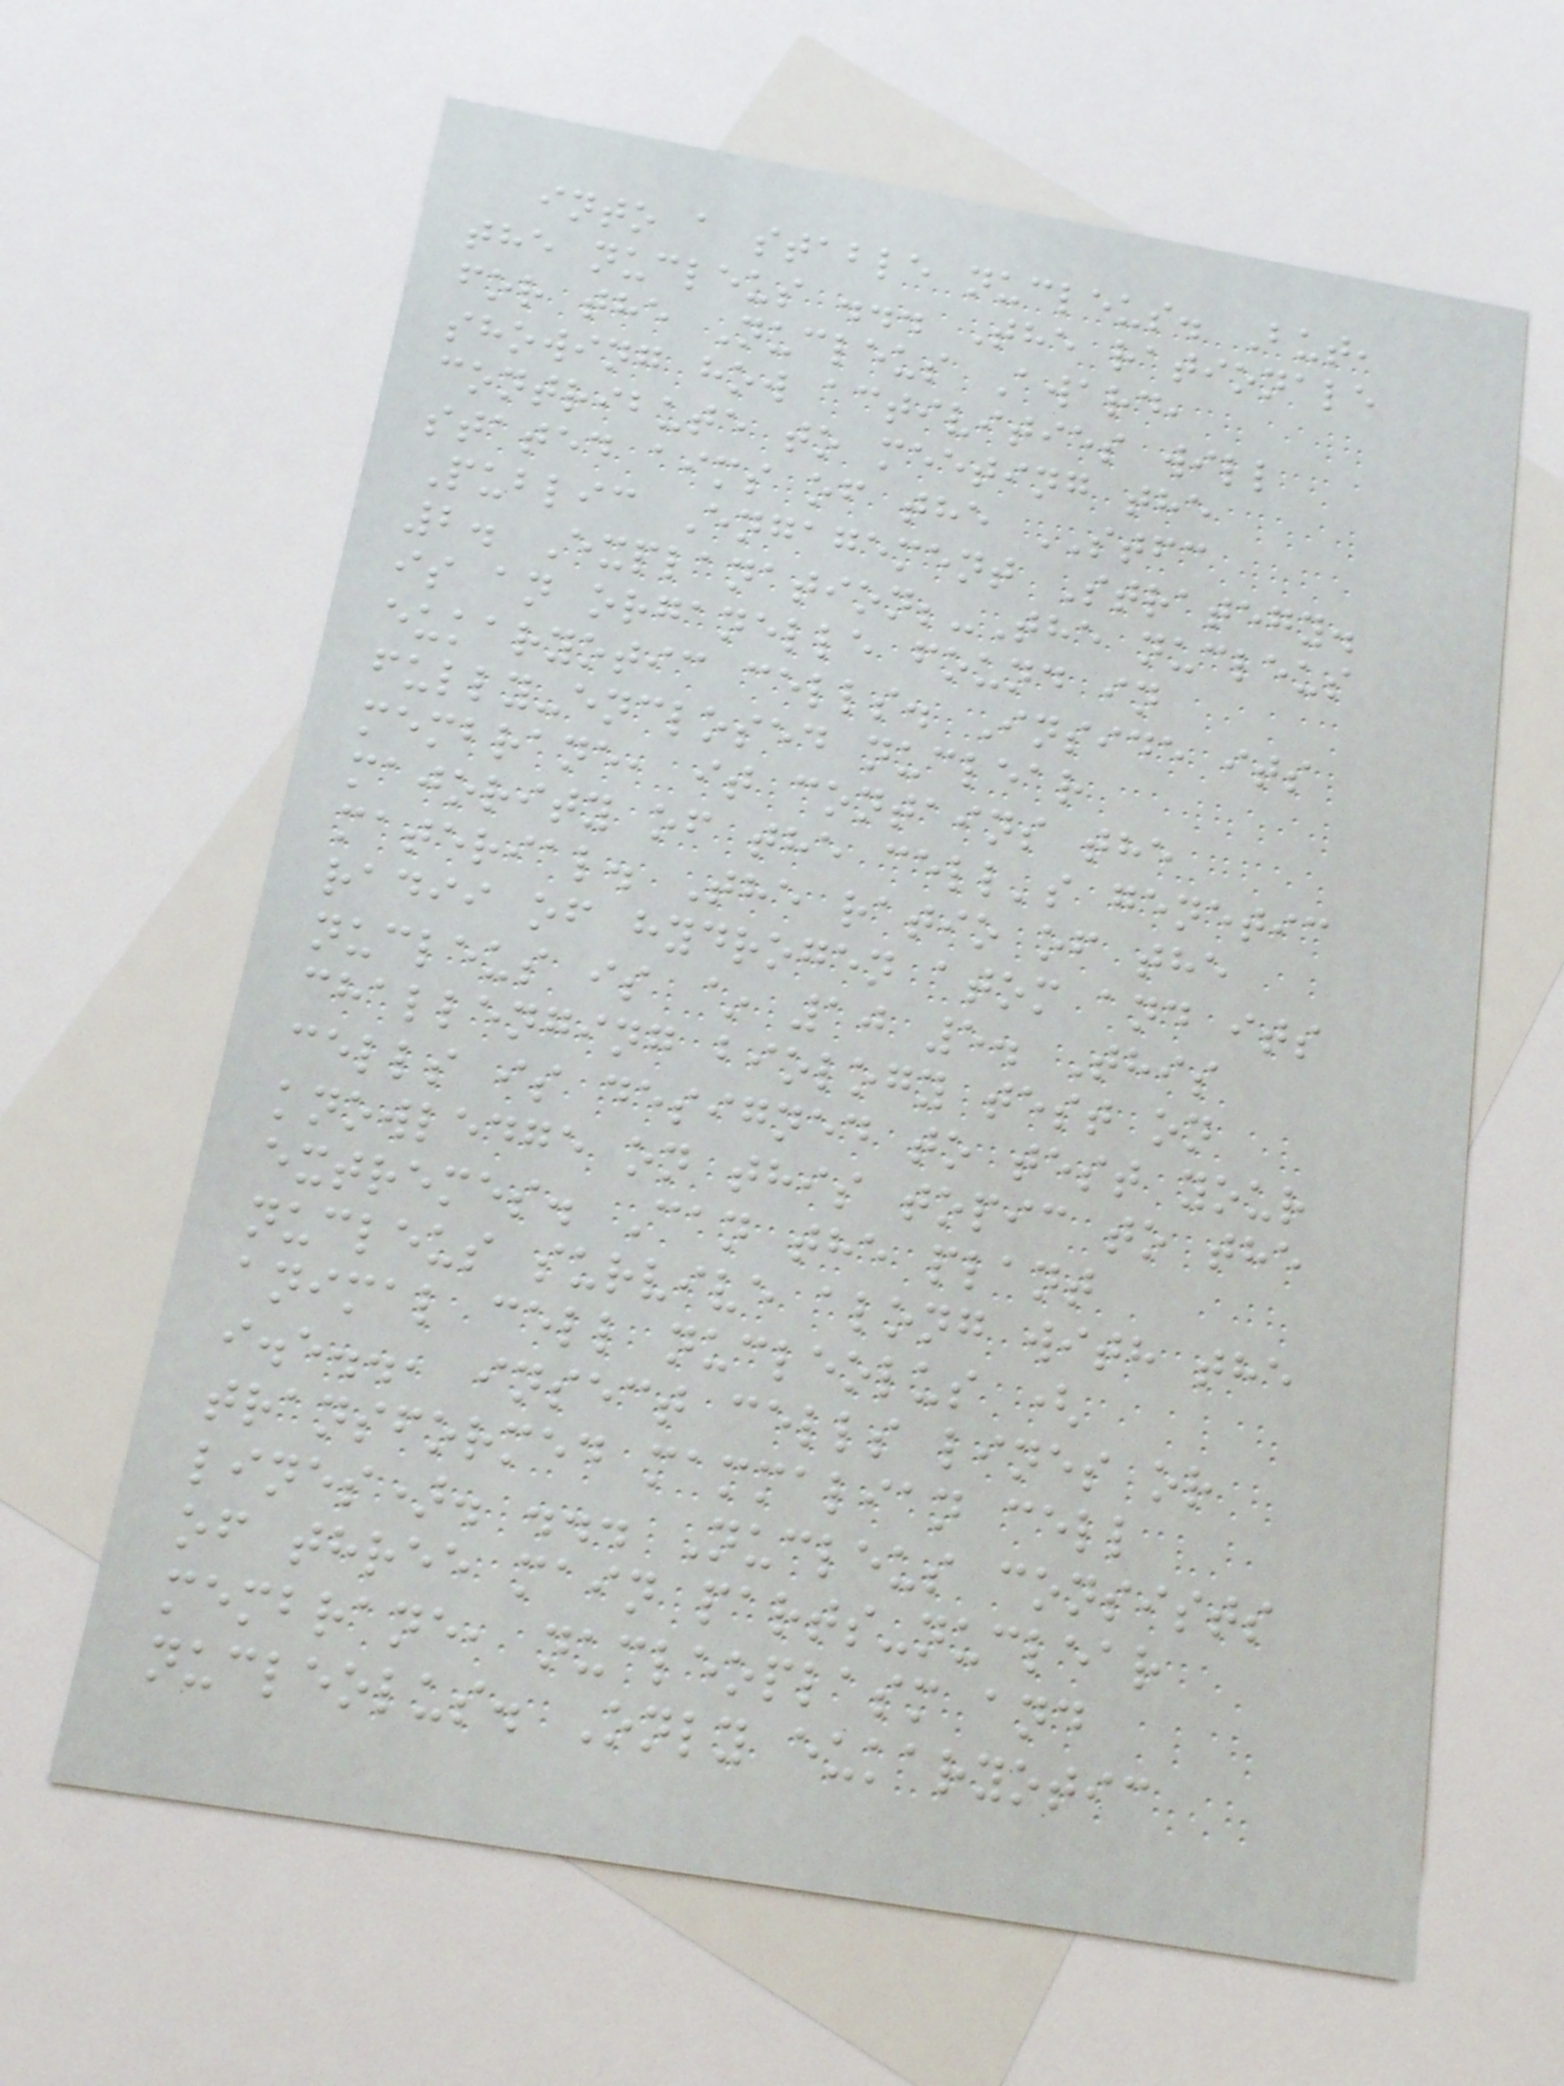into a stable nucleus. But,
the nucleus ... The rationale
for the Nucleus Award,
showing how activities will
contribute to meeting the
stated aims of the STFC
Public Engagement Strategy.
2. Explanation;-The nucleus
is an organelle found in
eukaryotic cells. Inside its
fully-enclosed nuclear
membrane, it contains the
majority of the cell's genetic
material. The ratio of the
radii of hydrogen atom and its
nucleus is ~ 10 5. This
challenging biology test on
cells is designed to test your
knowledge on this topic to the
extremes. Can the plant
nucleus survive along with the
animal cell nucleolus (
i.e.., insect cells lines or
transformed mammalian cell
lines). ... Nucleus consists
of three main parts-nuclear
membrane, nucleoplasm and
nucleolus. Only eukaryotic
